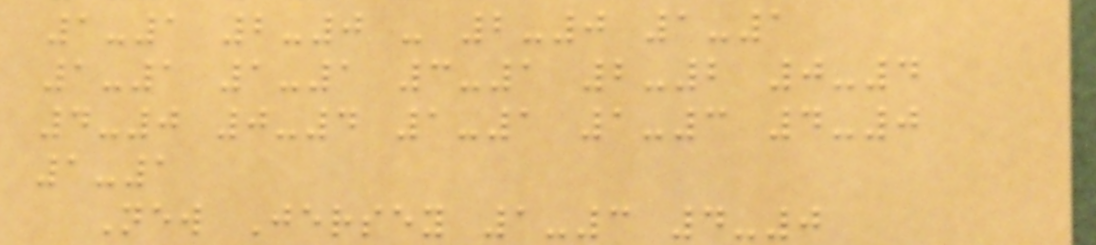1-1 2-0 - 2-0 1-1
1-1 1-1 3-1 2-2 0-4
4-0 0-4 1-1 1-3 4-0
1-1
New Jersey 1-3 4-0
